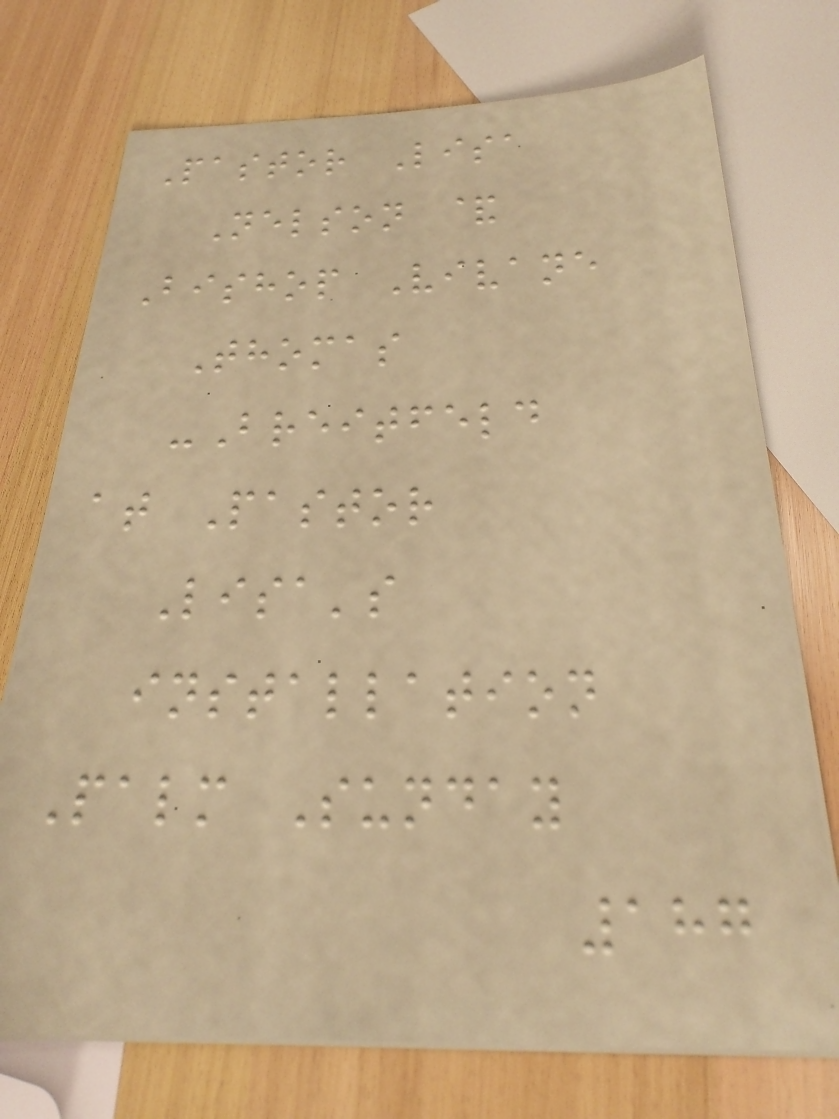Pastor Lisa
Nelson &
Bishop Vivane
Thomas
-Breitfeld
at Pastor
Lisa's
installation
Palm Sunday
187
